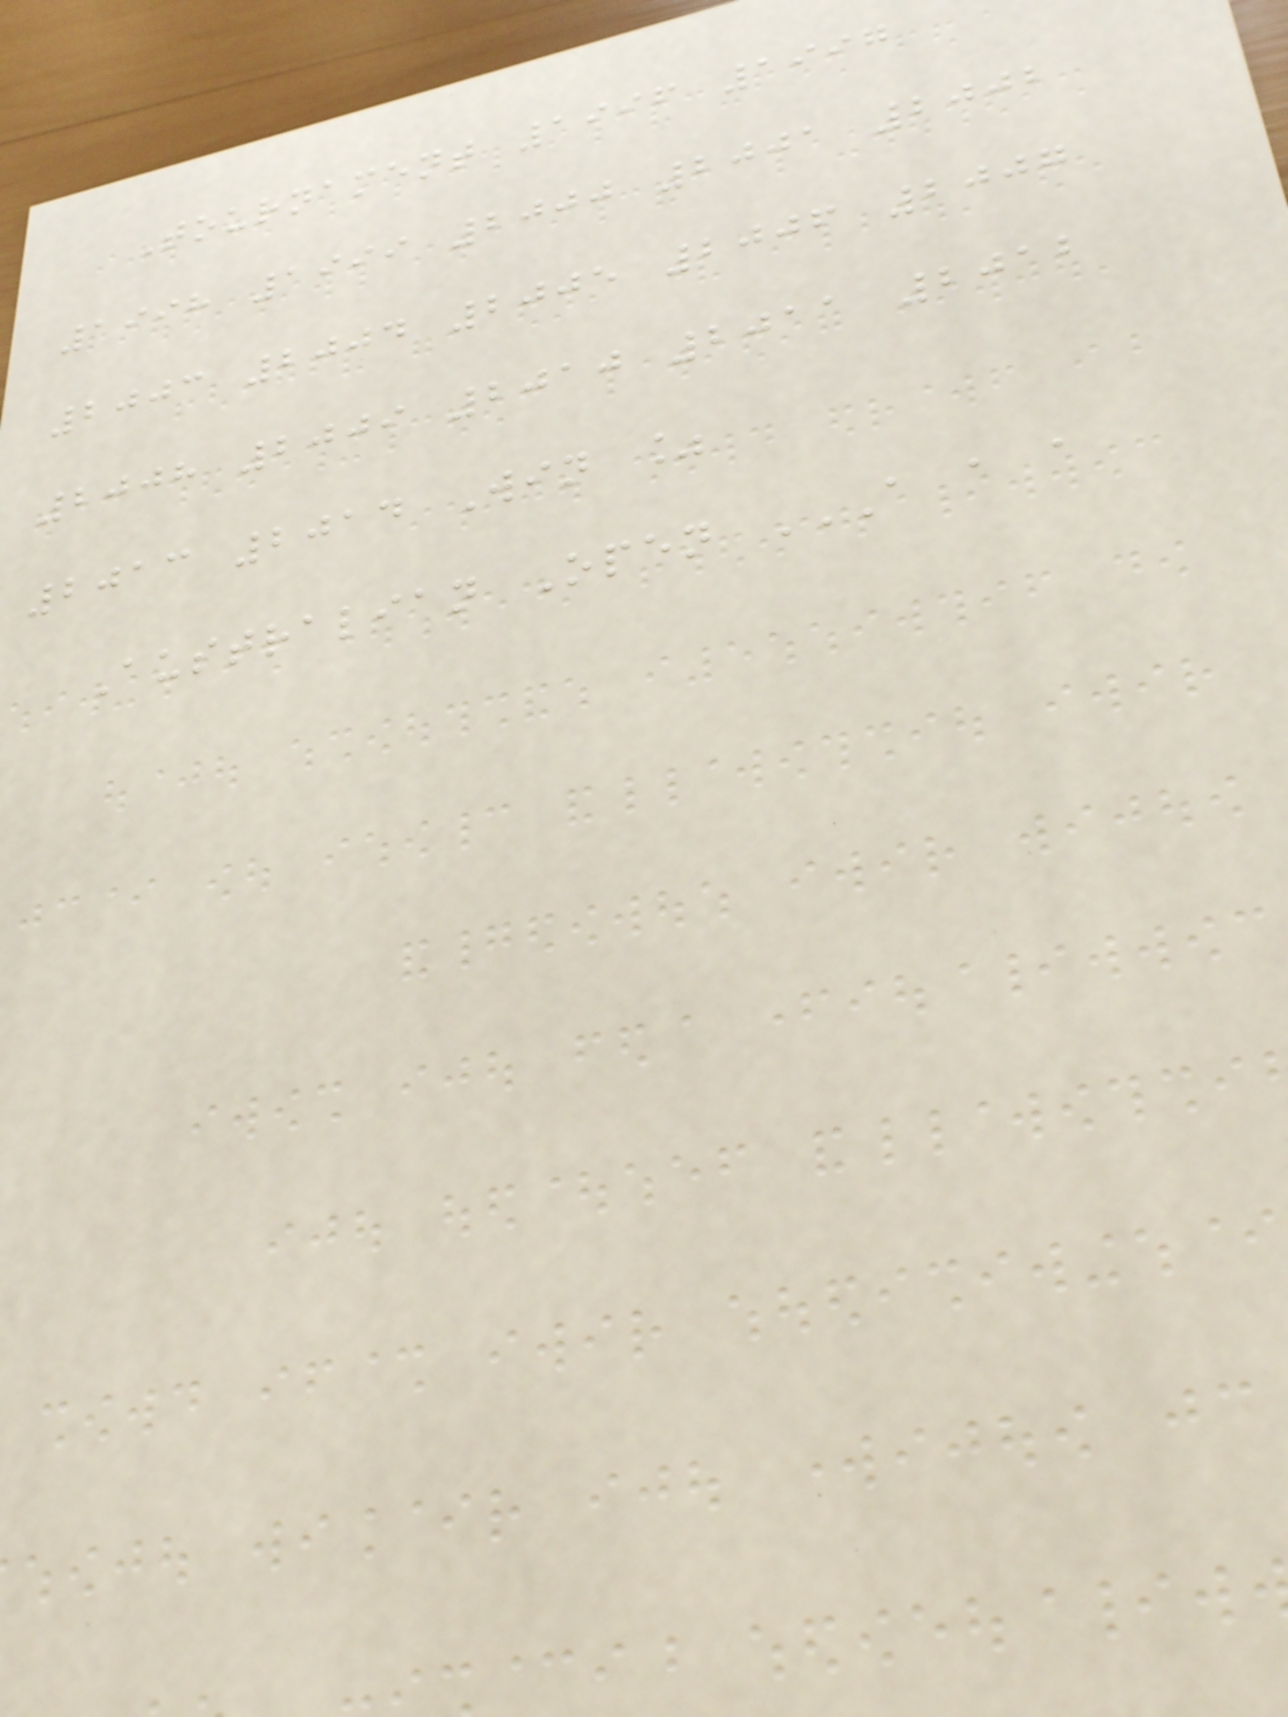Tournament 1996 1997
1998 1999 2000 2001 2002
2003 2004 2005 2006 2007
2008 2009 2010 2011 2012
2013 2014 Win %
Australian Open A A A
